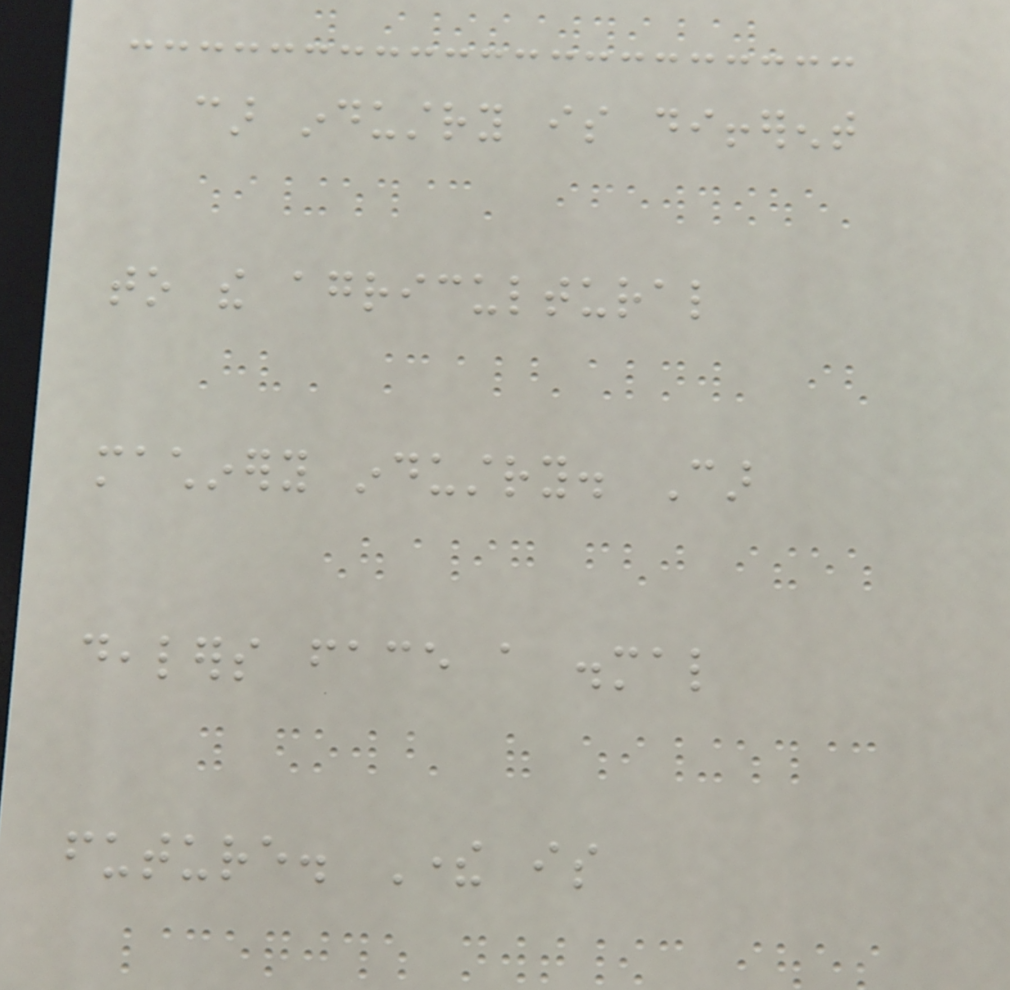car industry is different
to the agricultural
machinery industry. Car
dealers face a dismal
future. There is
